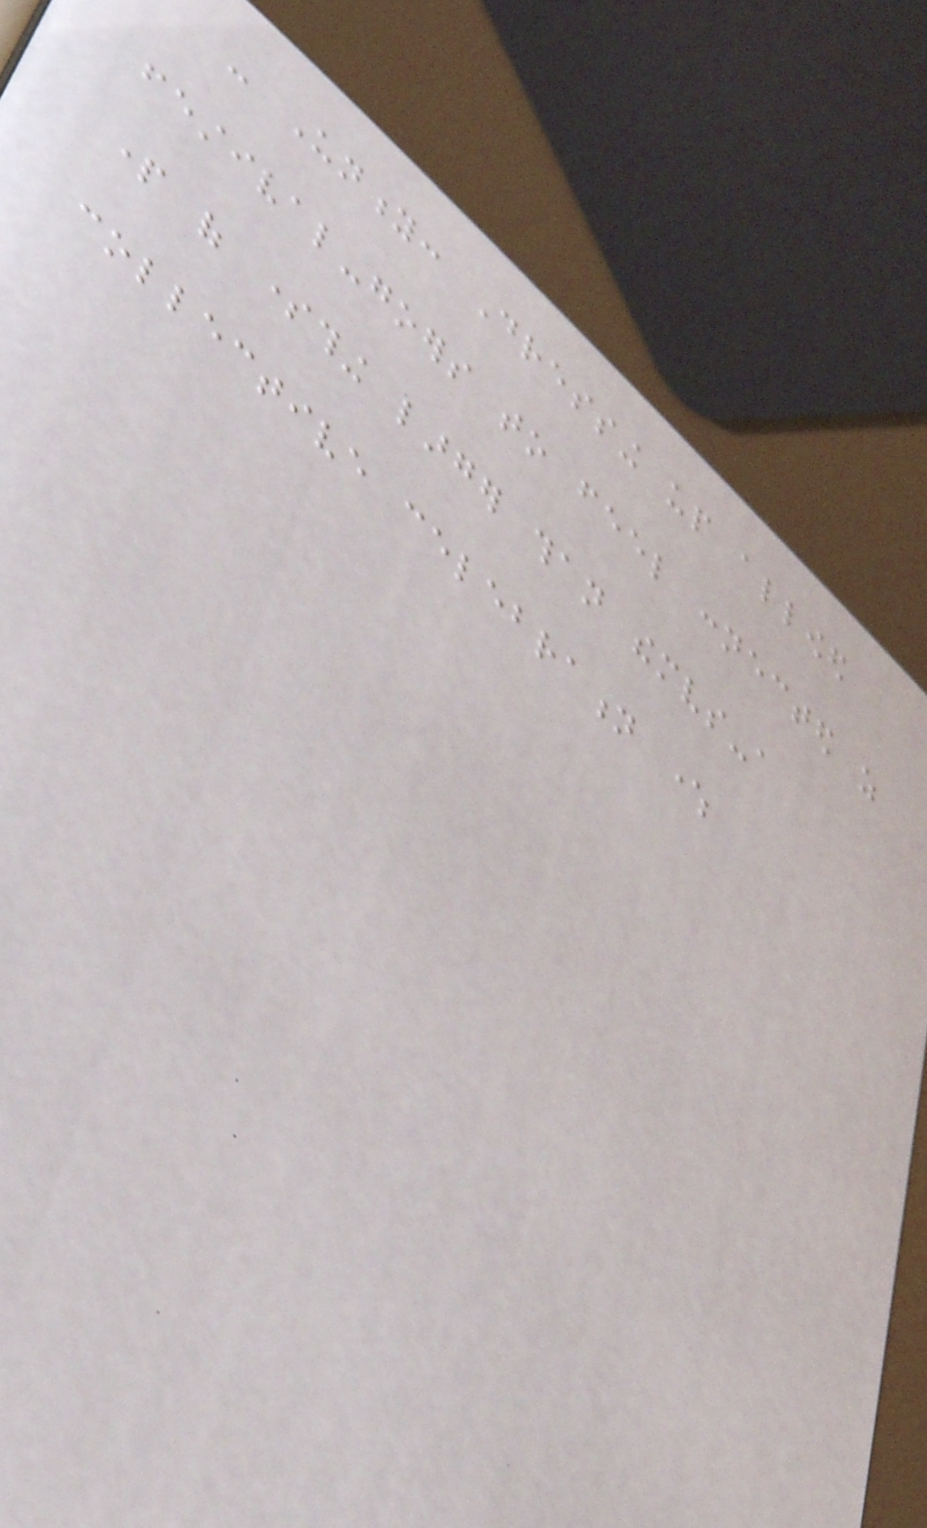- Unity: Dressing up allowed
festival-goers to feel connected as
part of something larger than themselves-a
collective celebration where
